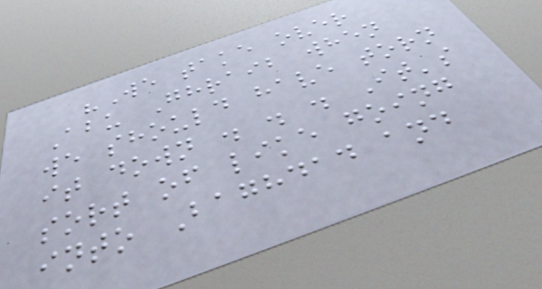"We take over
Abu Ghraib when
we should have torn
it down . . . It's
sort of like going
into Baghdad and
